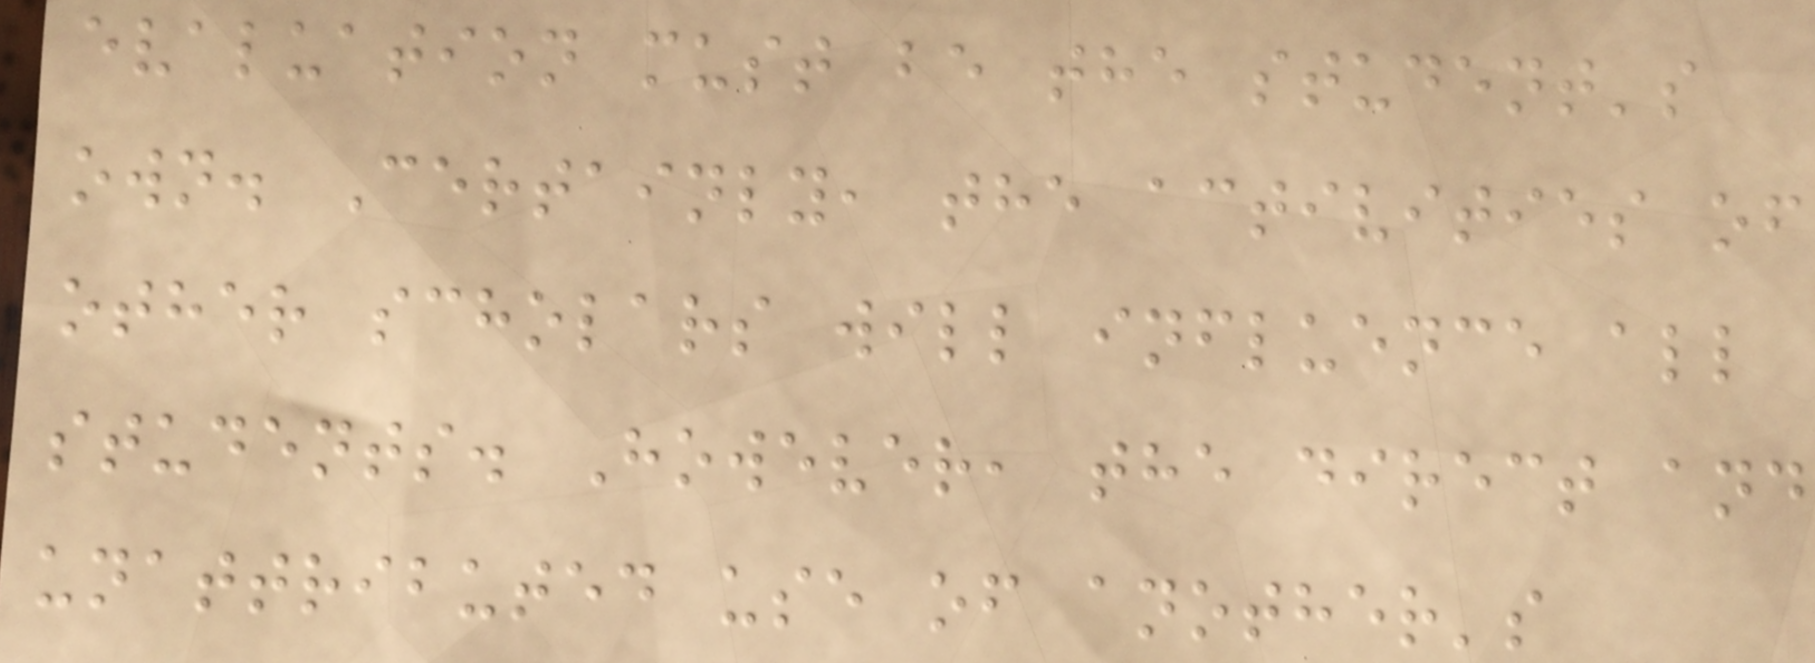evaluation must be the student's
own. Certainly, the activities of
other scholars will influence all
students. However, the direct and
unattributed use of another's
